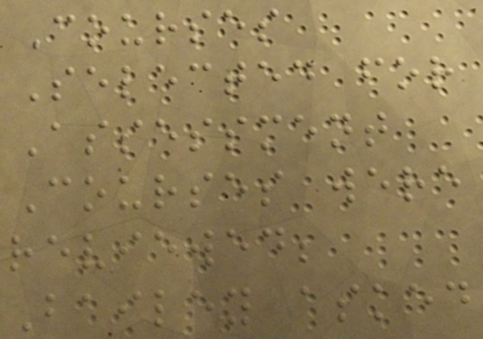Courses
Selected for
Assessment
Courses were
reviewed;
Bailey asked
